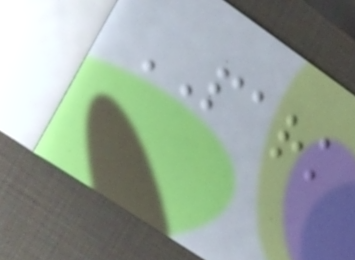PARK
